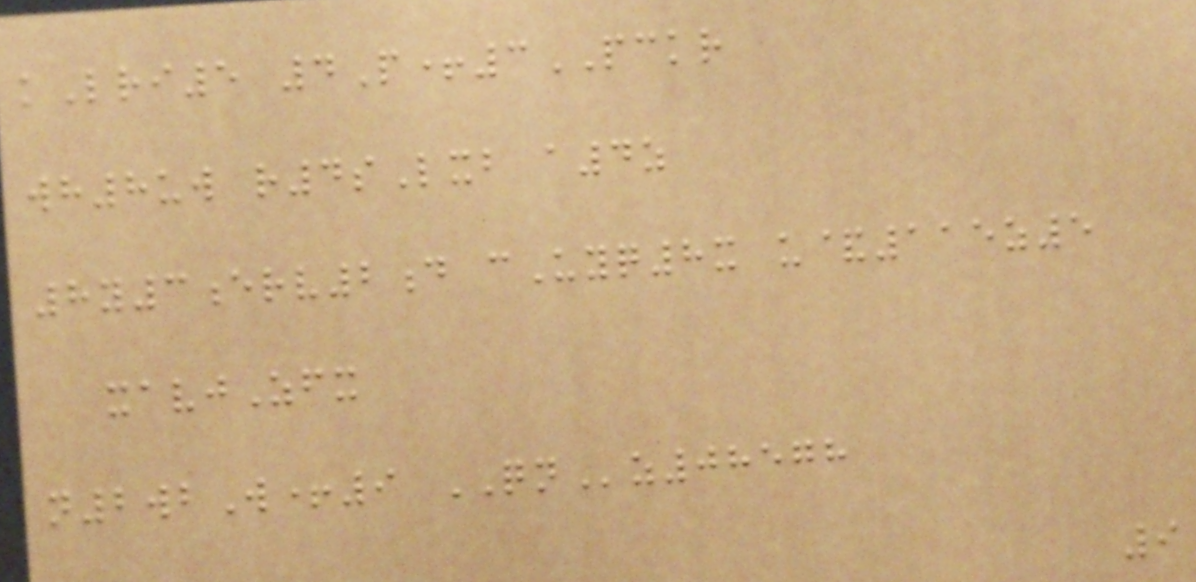kLri5 4P+3PCKR
wh8uw r4sLxb a4z
8y3erv2d cUyq8x u&115z5
xavjZfx
n2wbW+9 QNz08578
9
